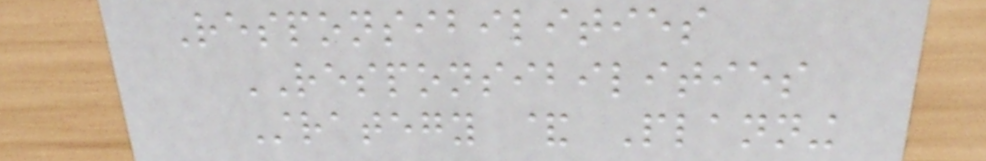Responsibilities
RESPONSIBILITIES
Strategy & Planning
